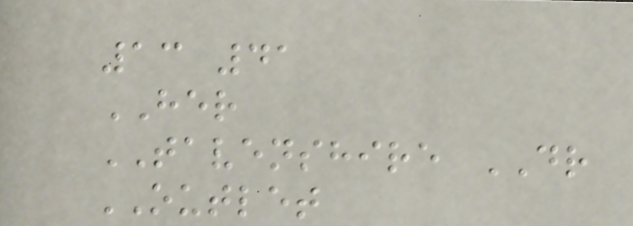13 41
HER
TAVENSHIRE DR
OUTLET
